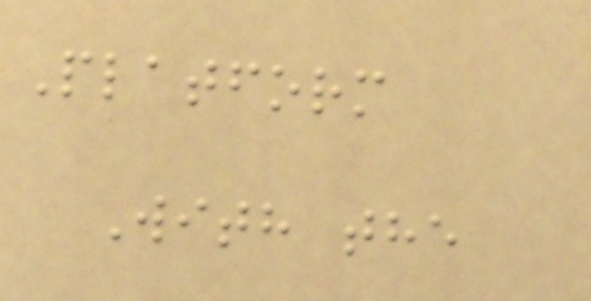Platform
With the
